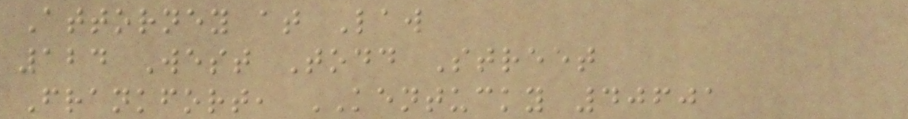Attorney at Law
124 West Todd Street
Frankfort, KENTUCKY 40601
